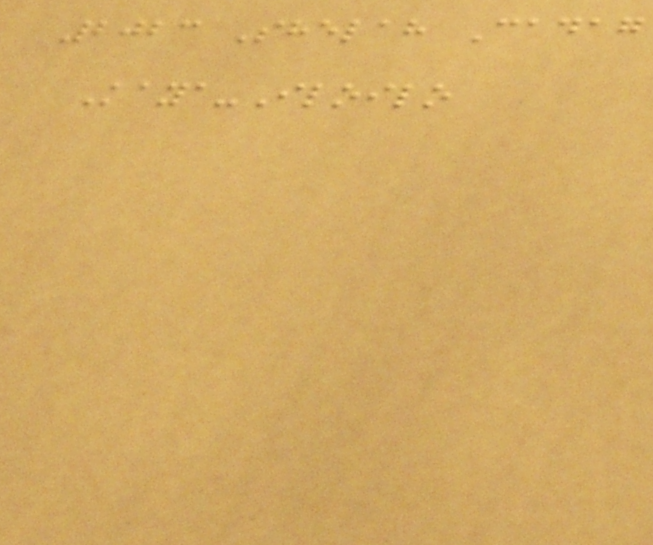2023 Shelah Cadag
Kaya-Iloilo
